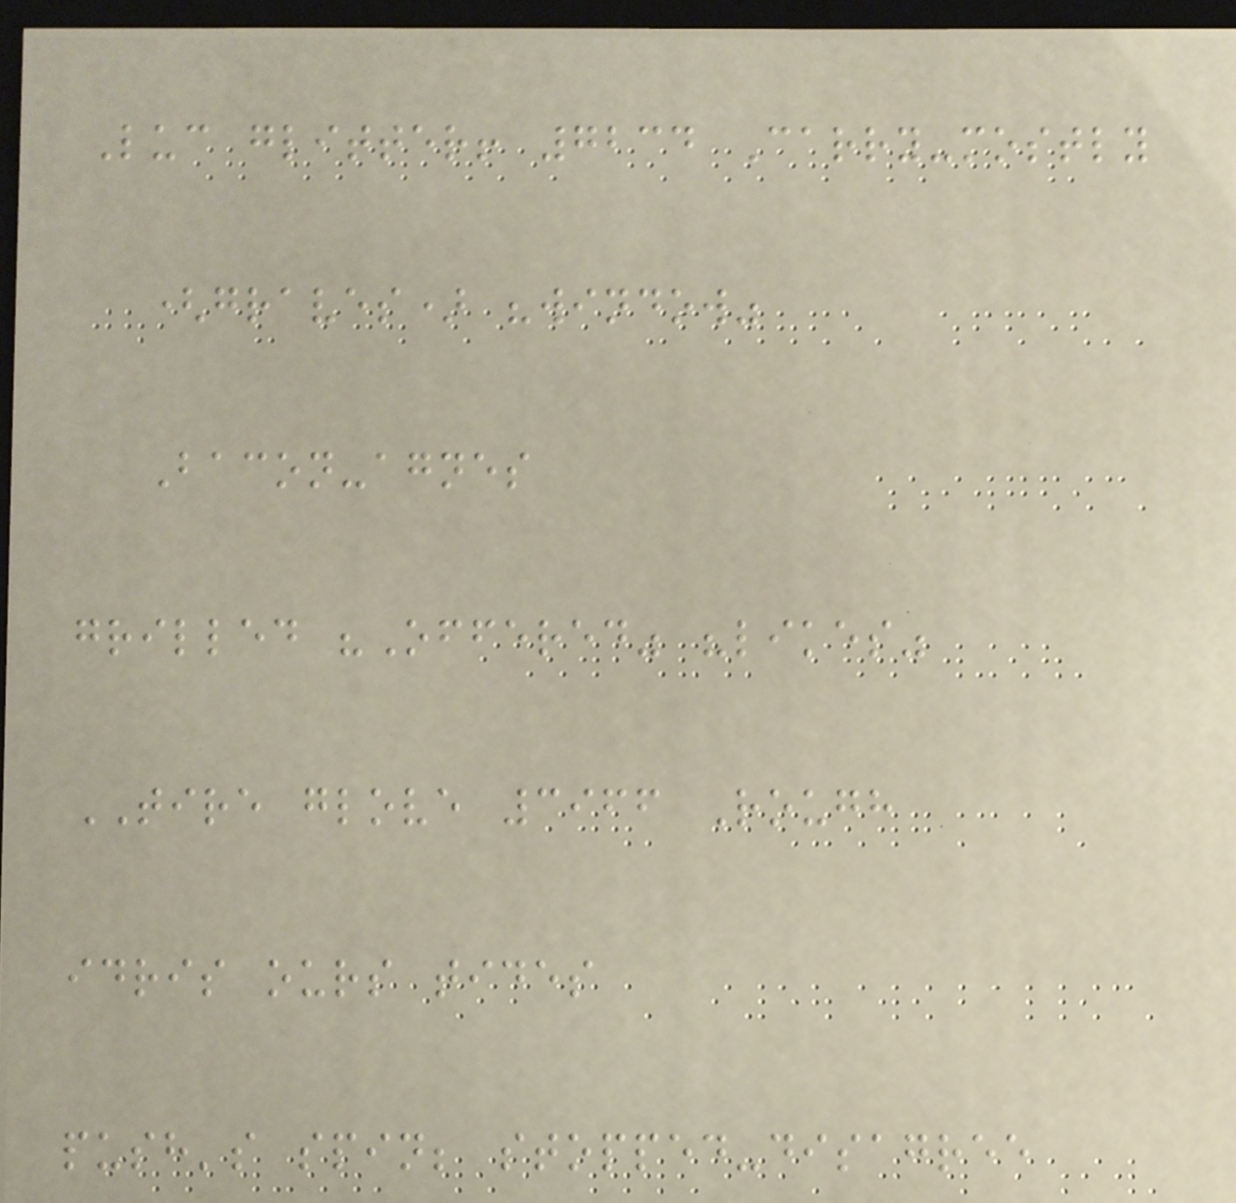Luc glitter! 7234 Carry-mostly
(graves) "window"
Bacon-agnes
grilled "Offered" "likes"
TIRE glove 3966 Rough
idris ours tides
push's spin; stopped-disagree
